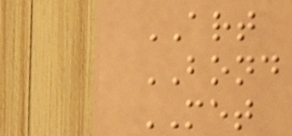ART
BOND
MET
